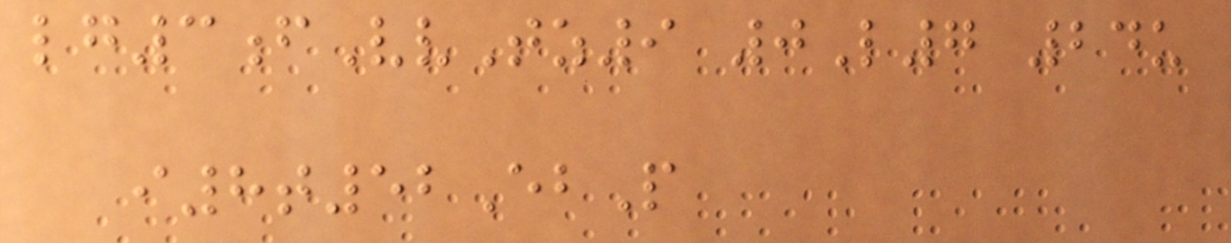lg3fVvTz9 0L7 24u
i8t52EbP
